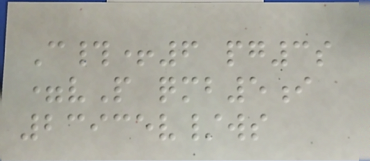C#+6 pg3s
=vP qmb5i
23935v/ws
